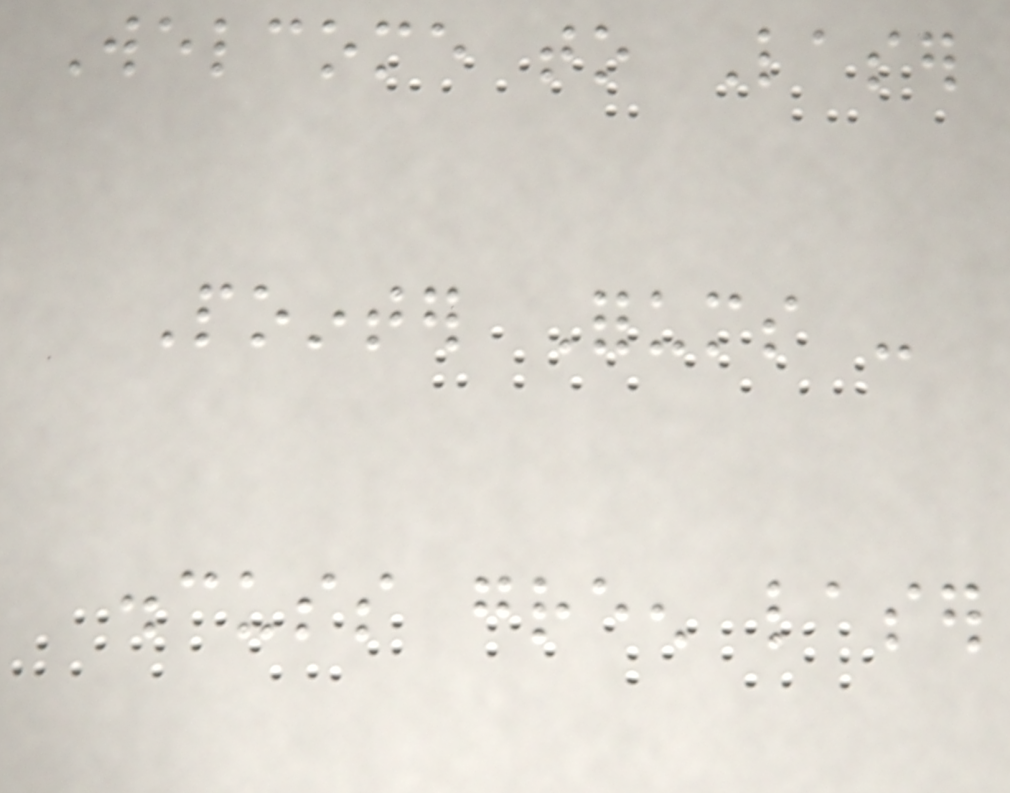Welcome to Laser
Pointer Forums -
discuss green laser
